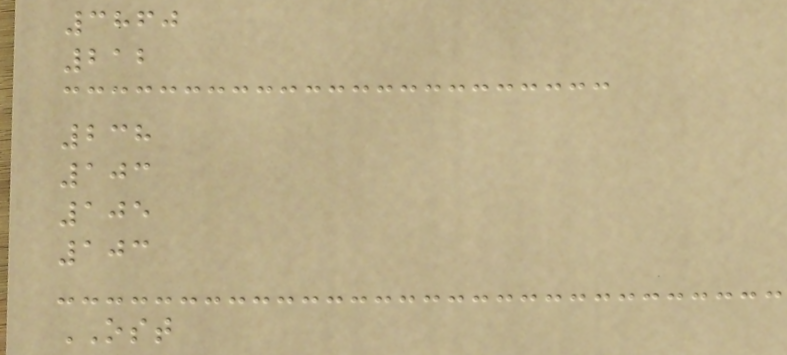3860
212
238
103
105
103
OST
